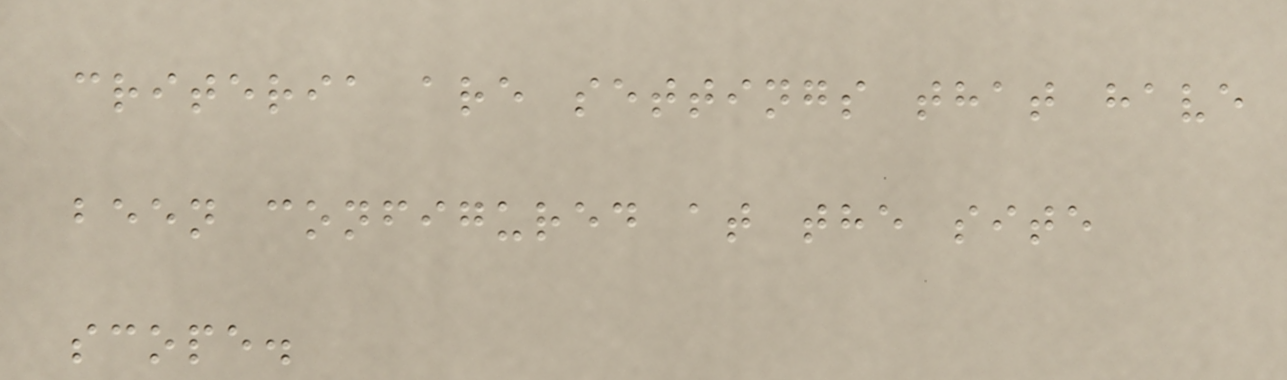criteria are settings that have
been configured at the site
scope.
